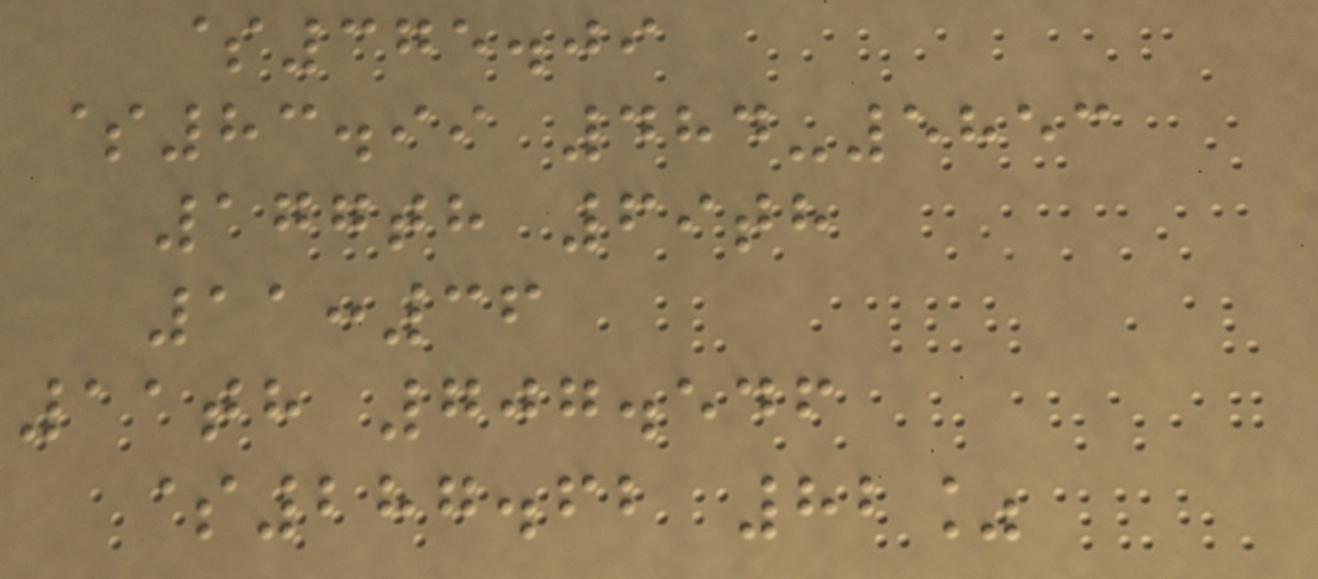$375.09
$83.99 484-5853
177th 69th
11:36
11th 707.546
$287.62 82%
